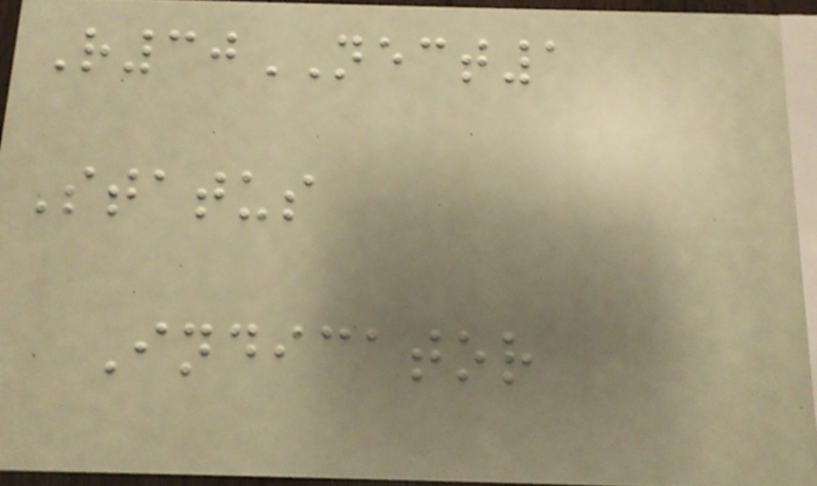R30NECT1
Status
Indicator
